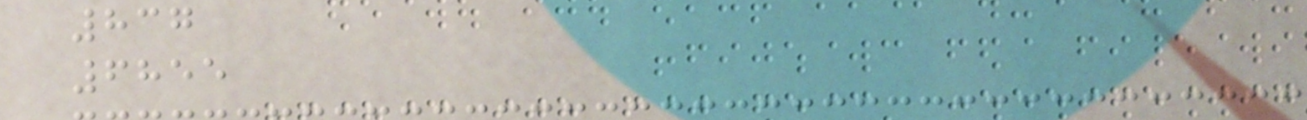837
6855
